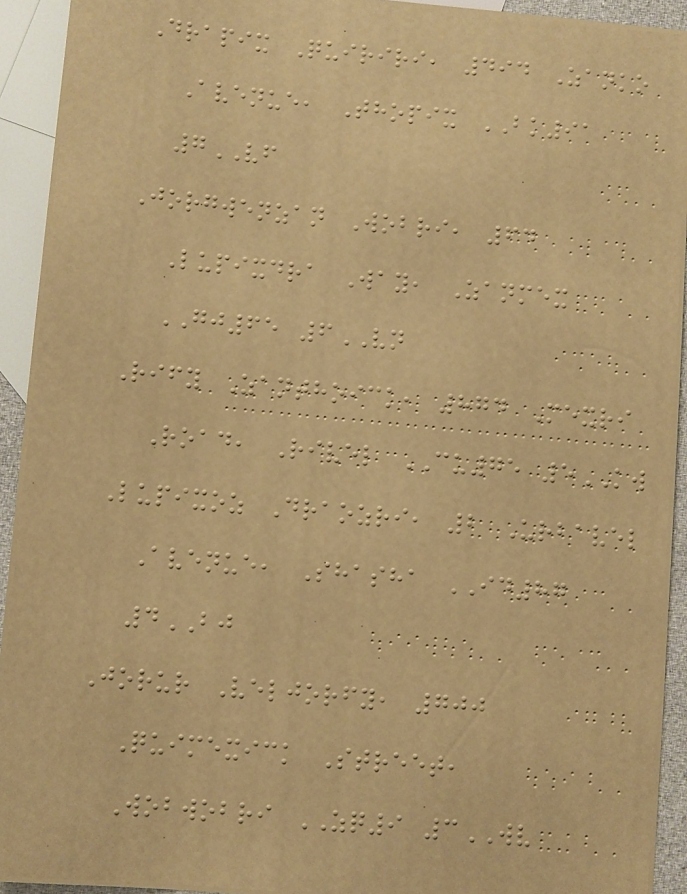Drapix Quiriri, 494 Zanko
Avenue, Thopix BK91
7VF
Jorgwenzan Wobri, 64
Lupixdra Way, Zanmex
GJ65 6VN
Rify Zanthoick, 874 Mexri
Road, Rivel CU75 5KW
Lupixoz Draozri, 2 Urbavel
Avenue, Shasha ID87
4BJ
Jorur Veljorfy, 700
Quimexick Street,
Wobwobri ZQ9 3WV
